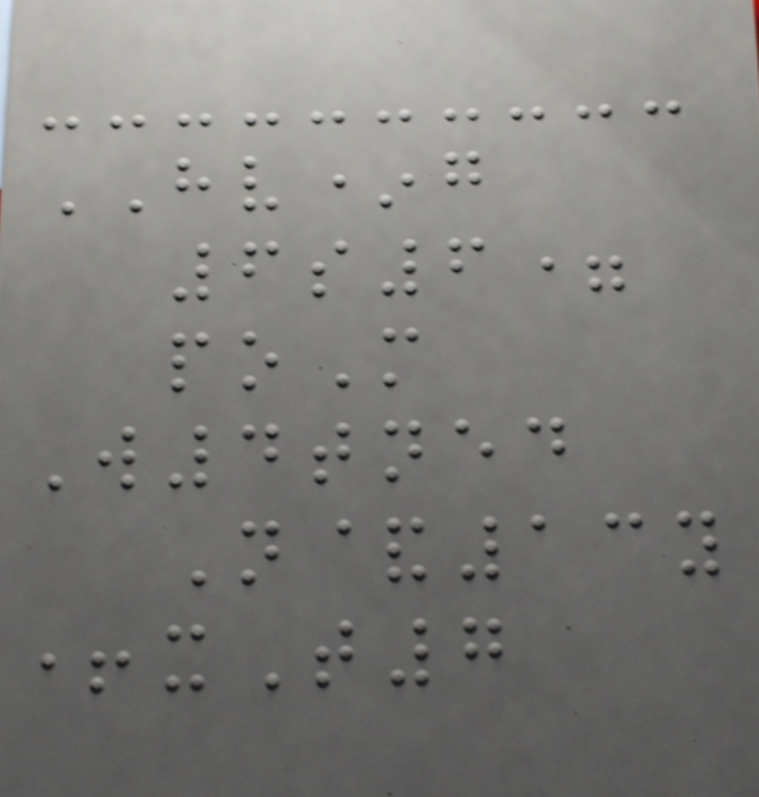HV*g
6s6=
poM
W4tned
N&13y
+xT7
